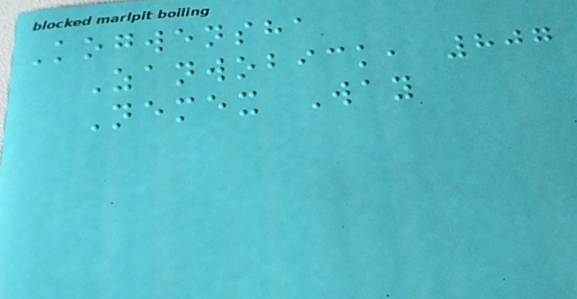Kogwensha
Zanwobick, 807
Nemex Way
